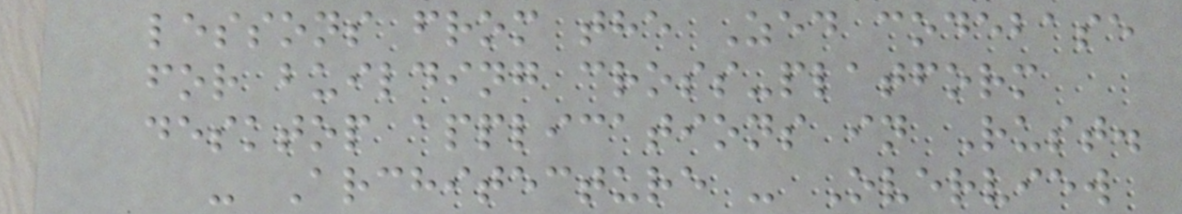lessons from the Zed codebase
for building cross-platform
desktop applications in Rust.
- Architecture - Overview
